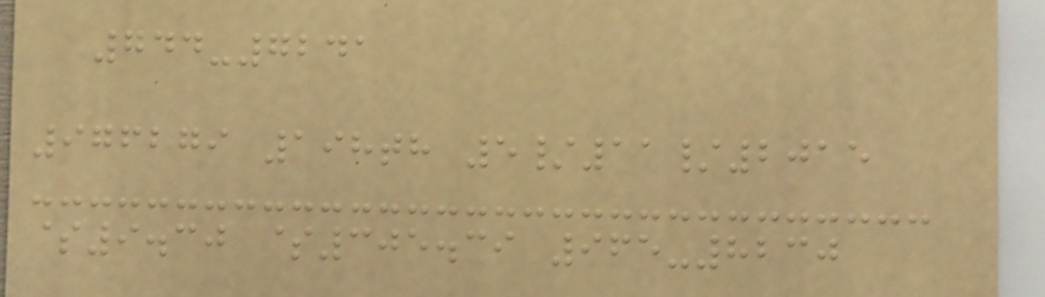744-7241
976279 198th 5/11/2015
$9.30 $305.39 965-8230
